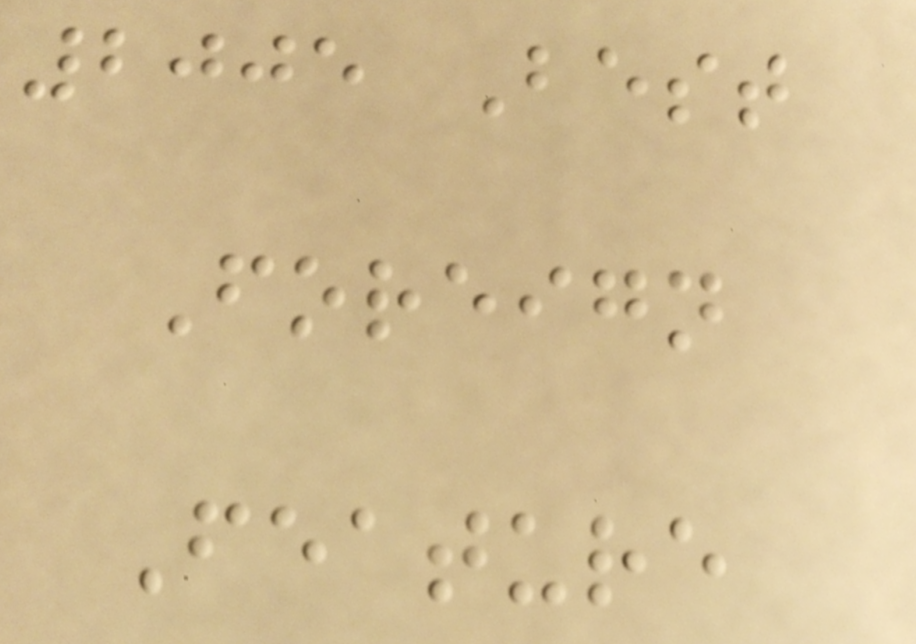2005 Best
Foreign
Feature
